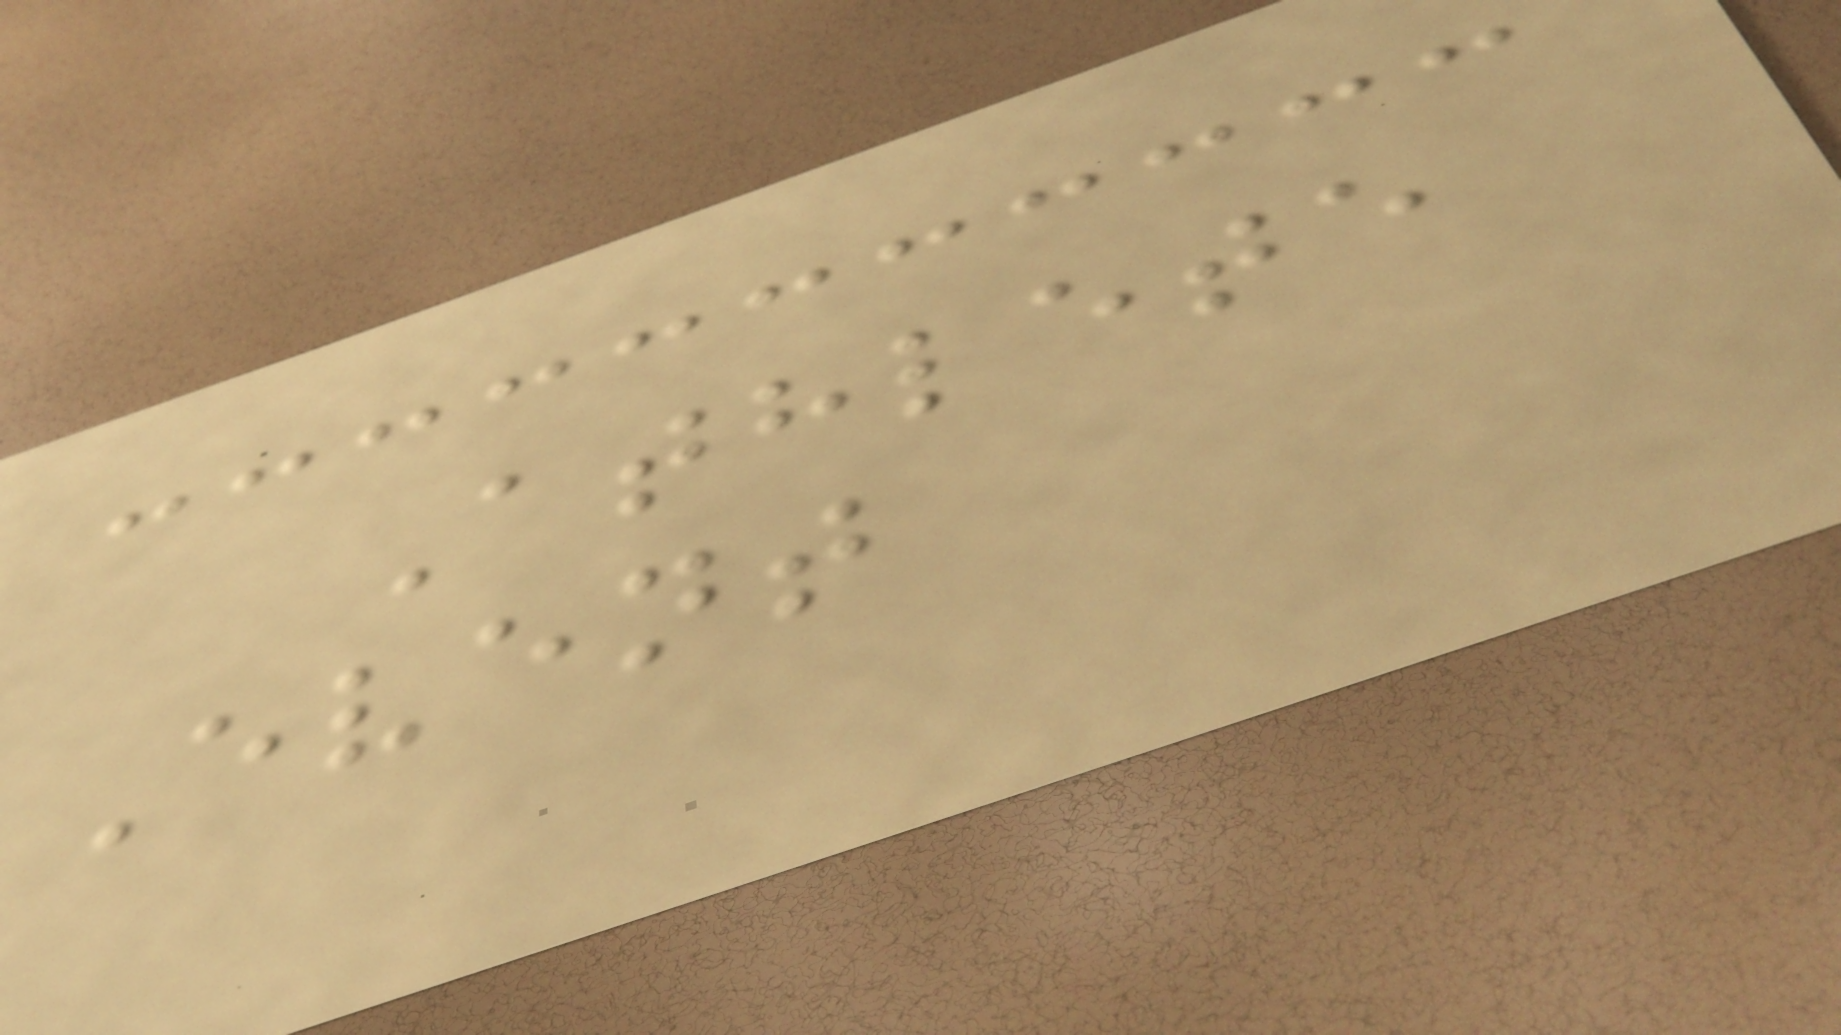Athlete
Event
